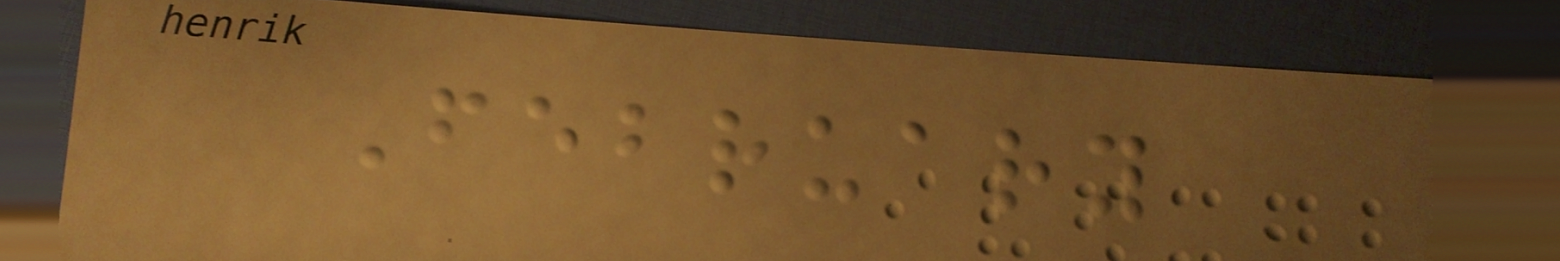February
